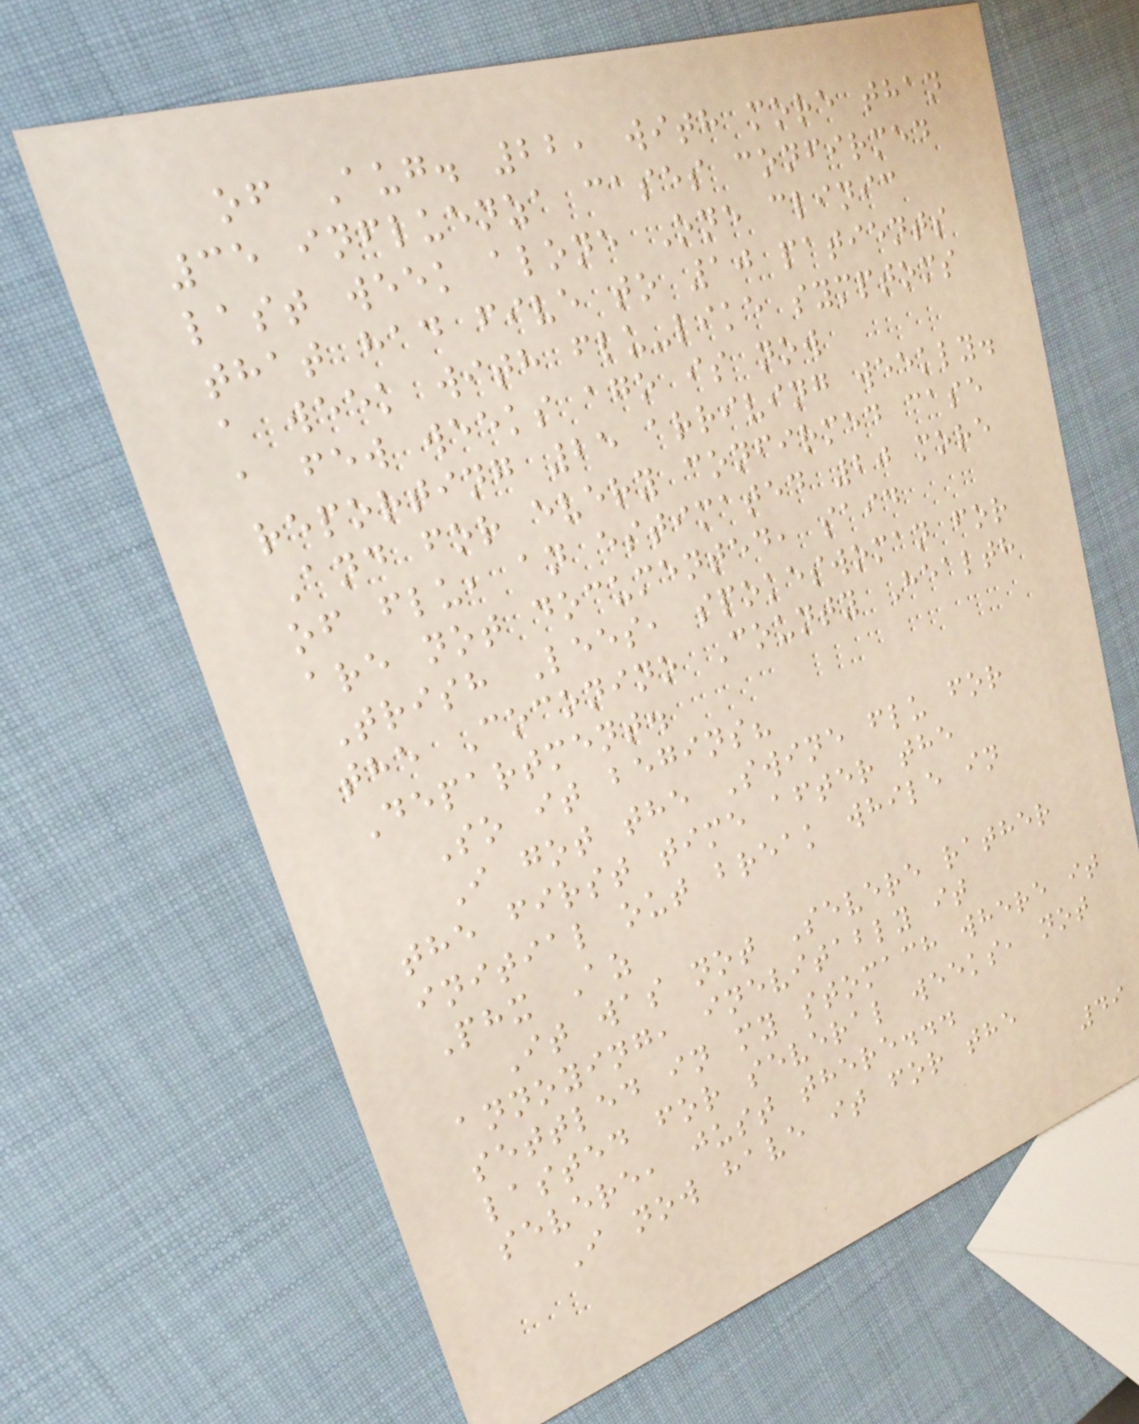of Aug. 22, with more than
35 influenza cases confirmed
last week alone One clinic
that had five to 10 patients
a week with flu-like symptoms
a few weeks ago is now
reporting 25 arriving weekly.
And for every confirmed case
of flu, an estimated 20 more
are not documented, said
Trish Lees, spokeswoman for
the Coconino County Health
Department.
So it begins?
I got the Swine flu for
the first time after the
initial out break while in
Phx Az
It was not Severe rather
annoying, inevitably it
settled in my stomach where it
lasted for several weeks, not
severe, just there...
I now have it for the
49
